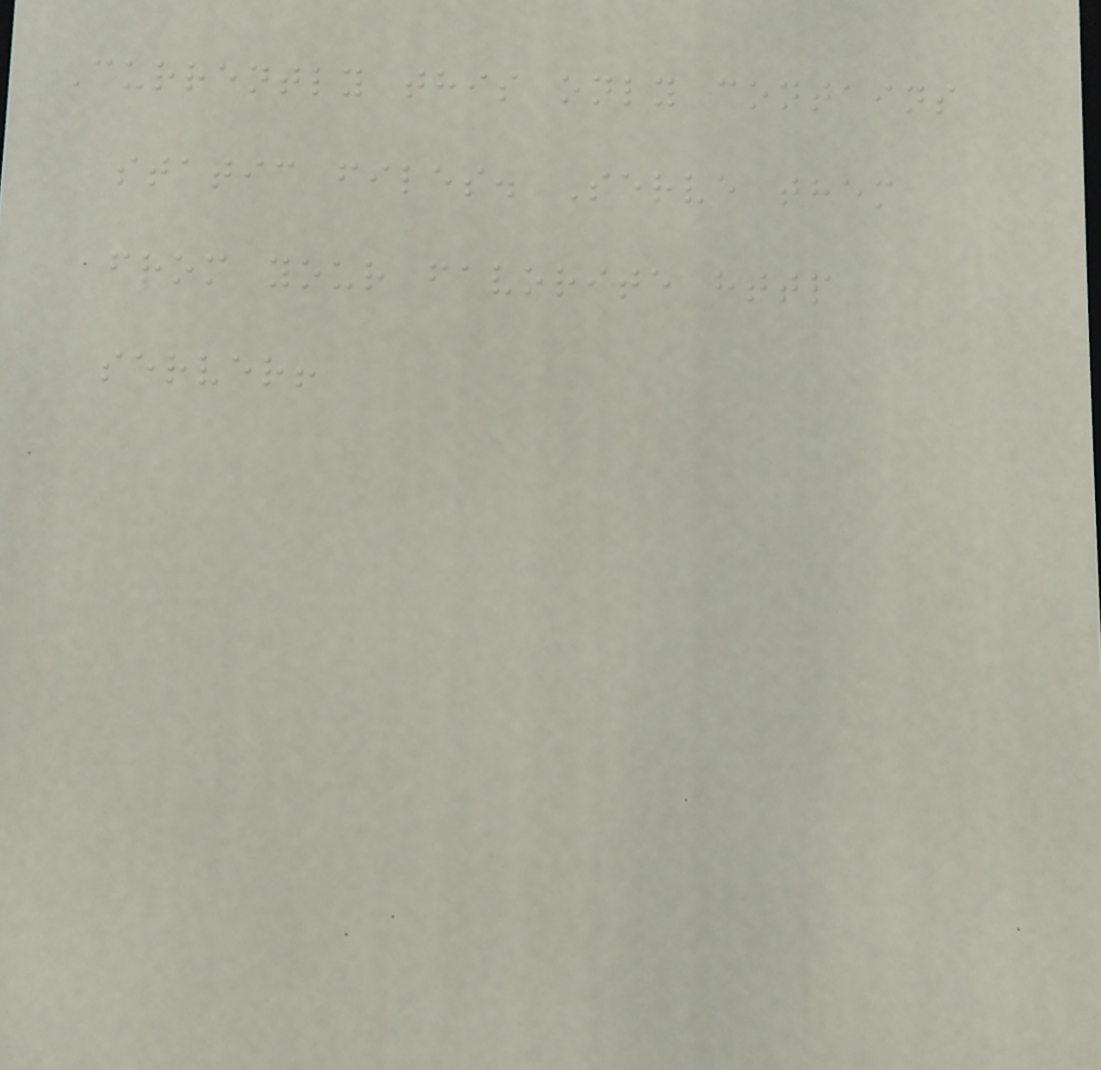Currently this only contains
static files. Serve them
from your favorite http
server!
